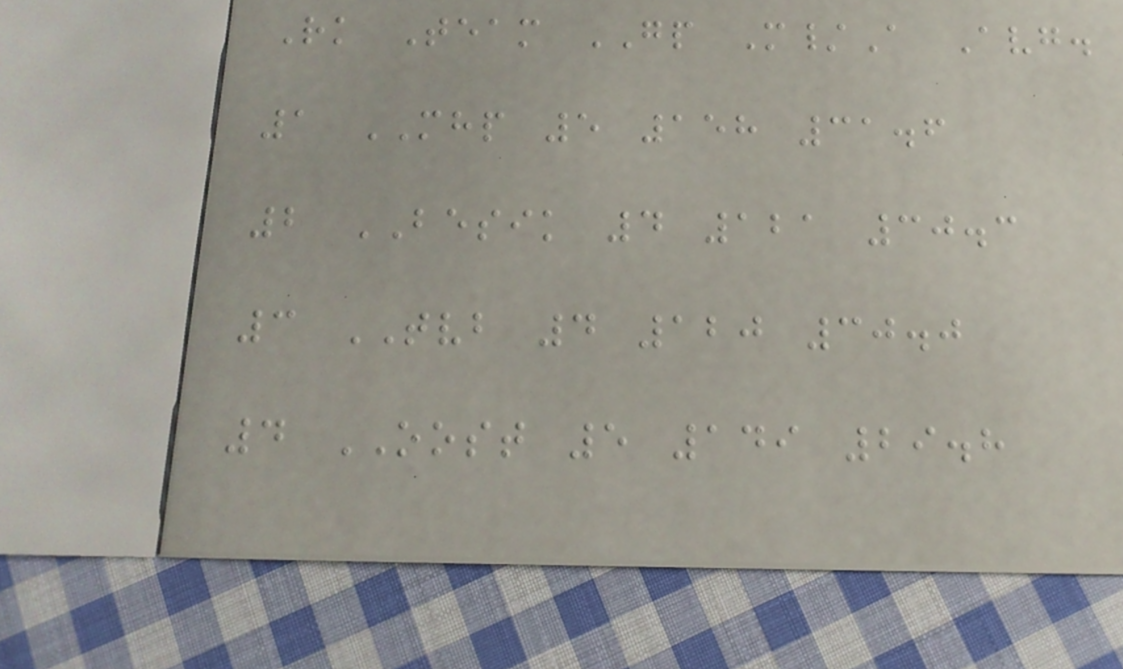Rk Team GP M/A Avg.
1 MHP 5 158 31.6
2 BESIK 4 121 30.3
3 TVB 4 120 30.0
4 OOST 5 149 29.8
